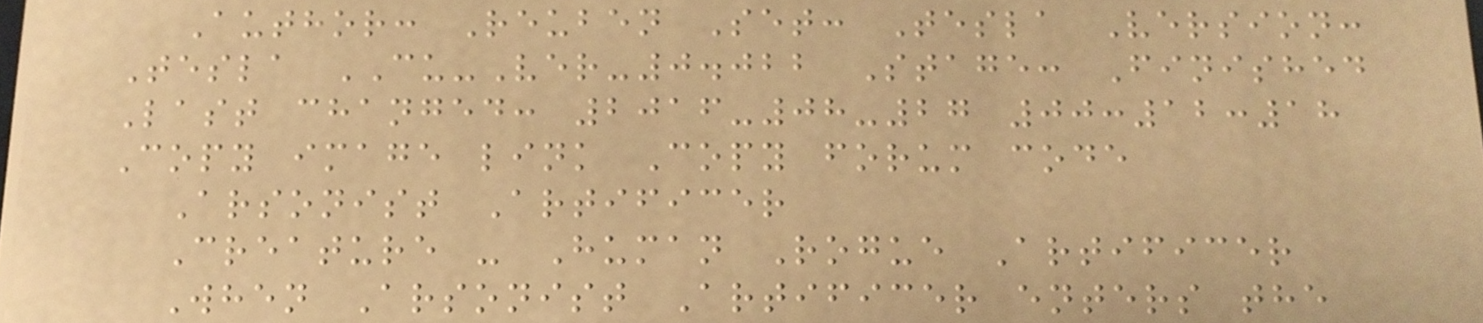Author: Reuben Set: Tesla Version:
Tesla CU-Ver-0.022 Stage: Finished
Last changed: 2016-08-27 00:12:18
Copy image link Copy forum code
Arsonist Artificer
Creature - Human Rogue Artificer
When Arsonist Artificer enters the
